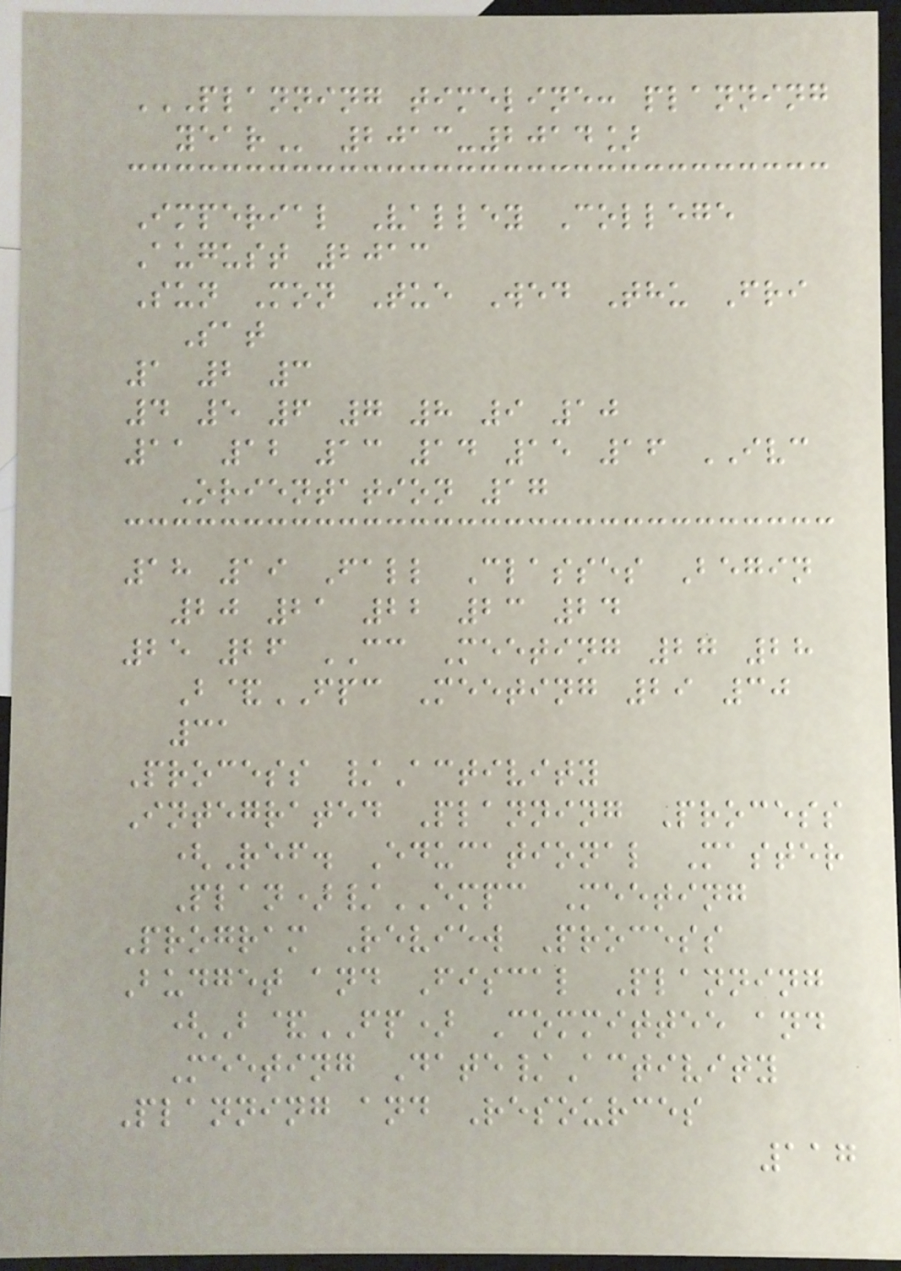PLANNING TIMELINE: PLANNING
YEAR 2013-2014]
Imperial Valley College
August 2013
Sun Mon Tue Wed Thu Fri
Sat
1 2 3
4 5 6 7 8 9 10
11 12 13 14 15 16 IVC
Orientation 17
18 19 Fall Classes Begin
20 21 22 23 24
25 26 CC Meeting 27 28
B&FPC Meeting 29 30
31
Process /Activity
Integrated Planning Process
(Ref. Educational Master
Plan)/EMPC Meeting
Program Review Process
Budget and Fiscal Planning
(B&FP) Committee and
Meeting Date/Activity
Planning and Resources
117
